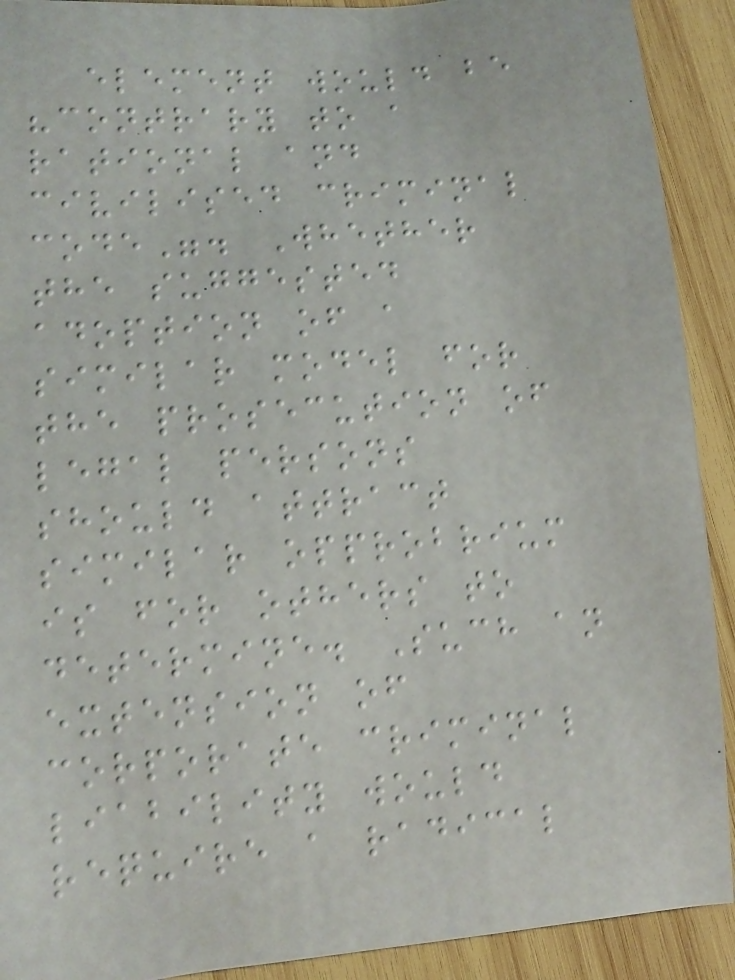element would be
"contrary to a
rational and
civilised criminal
code". Whether
the suggested
adoption of a
similar model for
the prosecution of
legal persons
should attract
similar opprobrium
is for others to
determine. Such an
extension of
corporate criminal
liability would
require a radical
